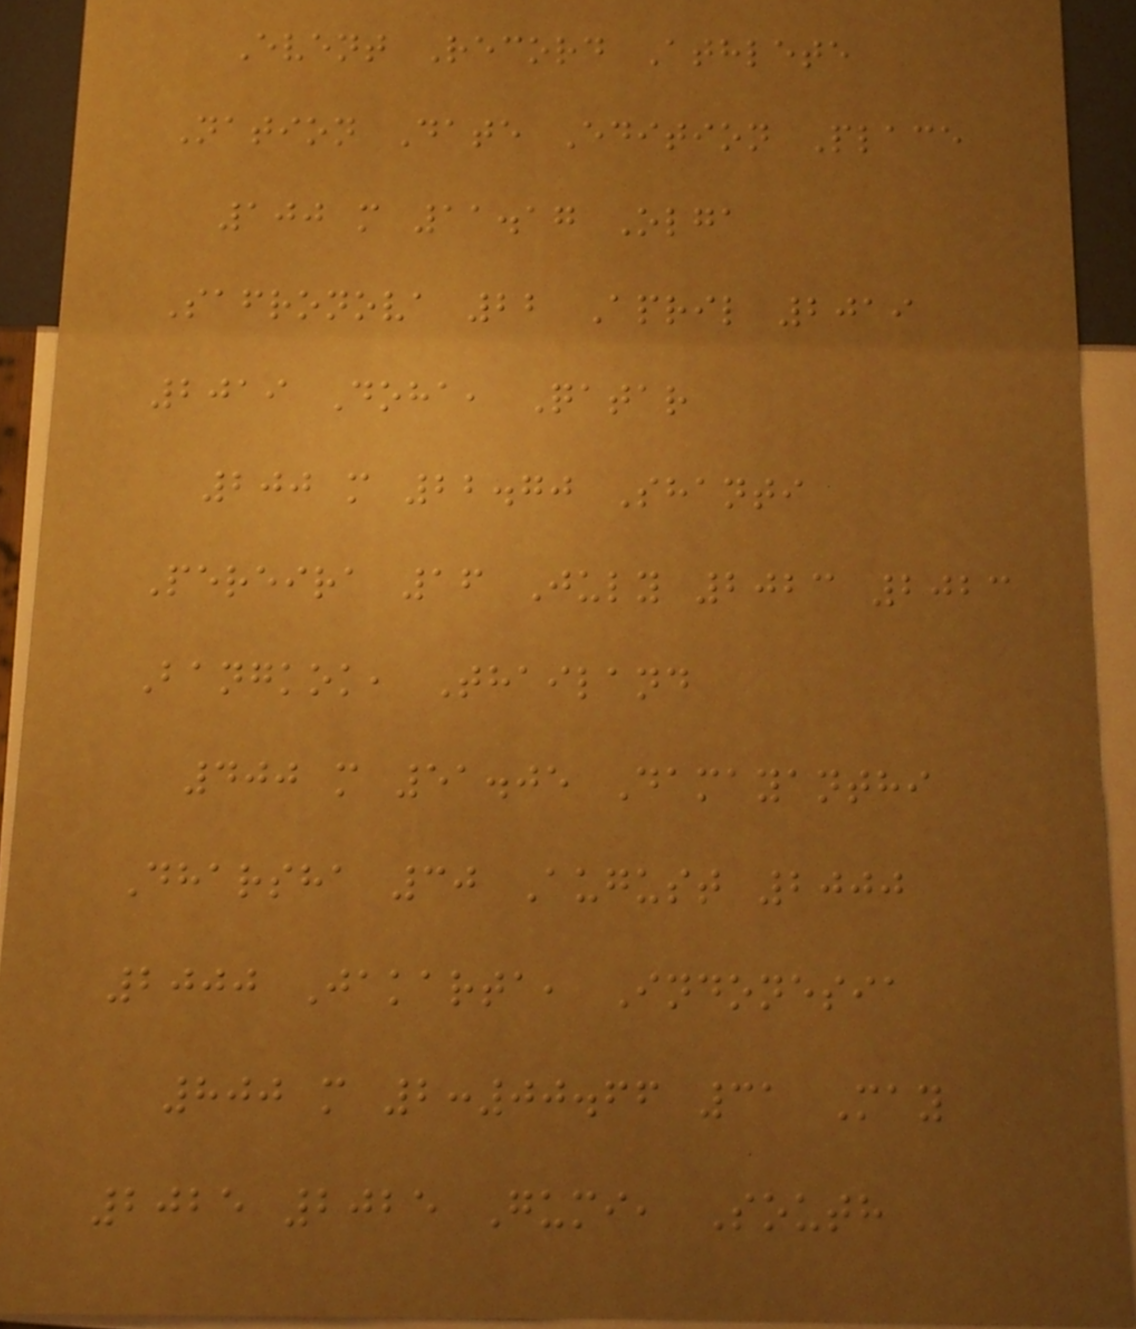Event Record Athlete
Nation Date Edition Place
100 m 11.17 Olga
Safronova 22 April 2019
2019 Doha, Qatar
200 m 22.70 Shanti
Pereira 16 July 2023 2023
Bangkok, Thailand
400 m 51.05 Damayanthi
Dharsha 30 August 2000
2000 Jakarta, Indonesia
800 m 2:00.66 31 May
2025 2025 Gumi, South
